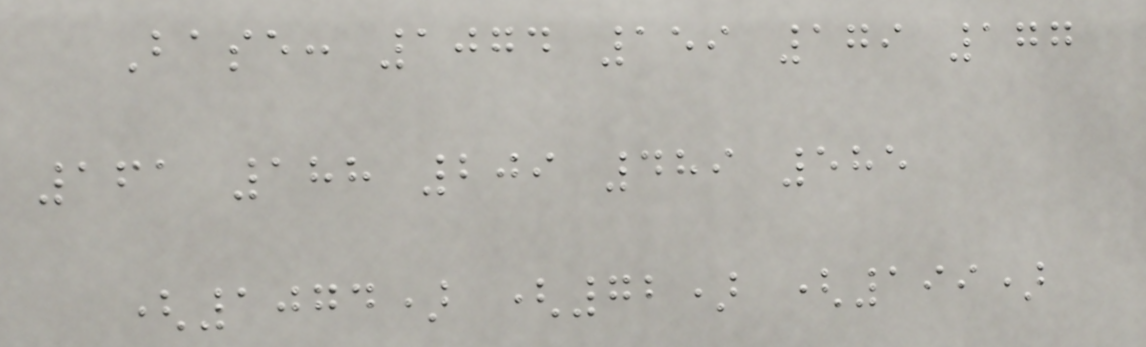Base: 1074 159 179 177
161 188 209 489 585
(1074) (72) (199)
